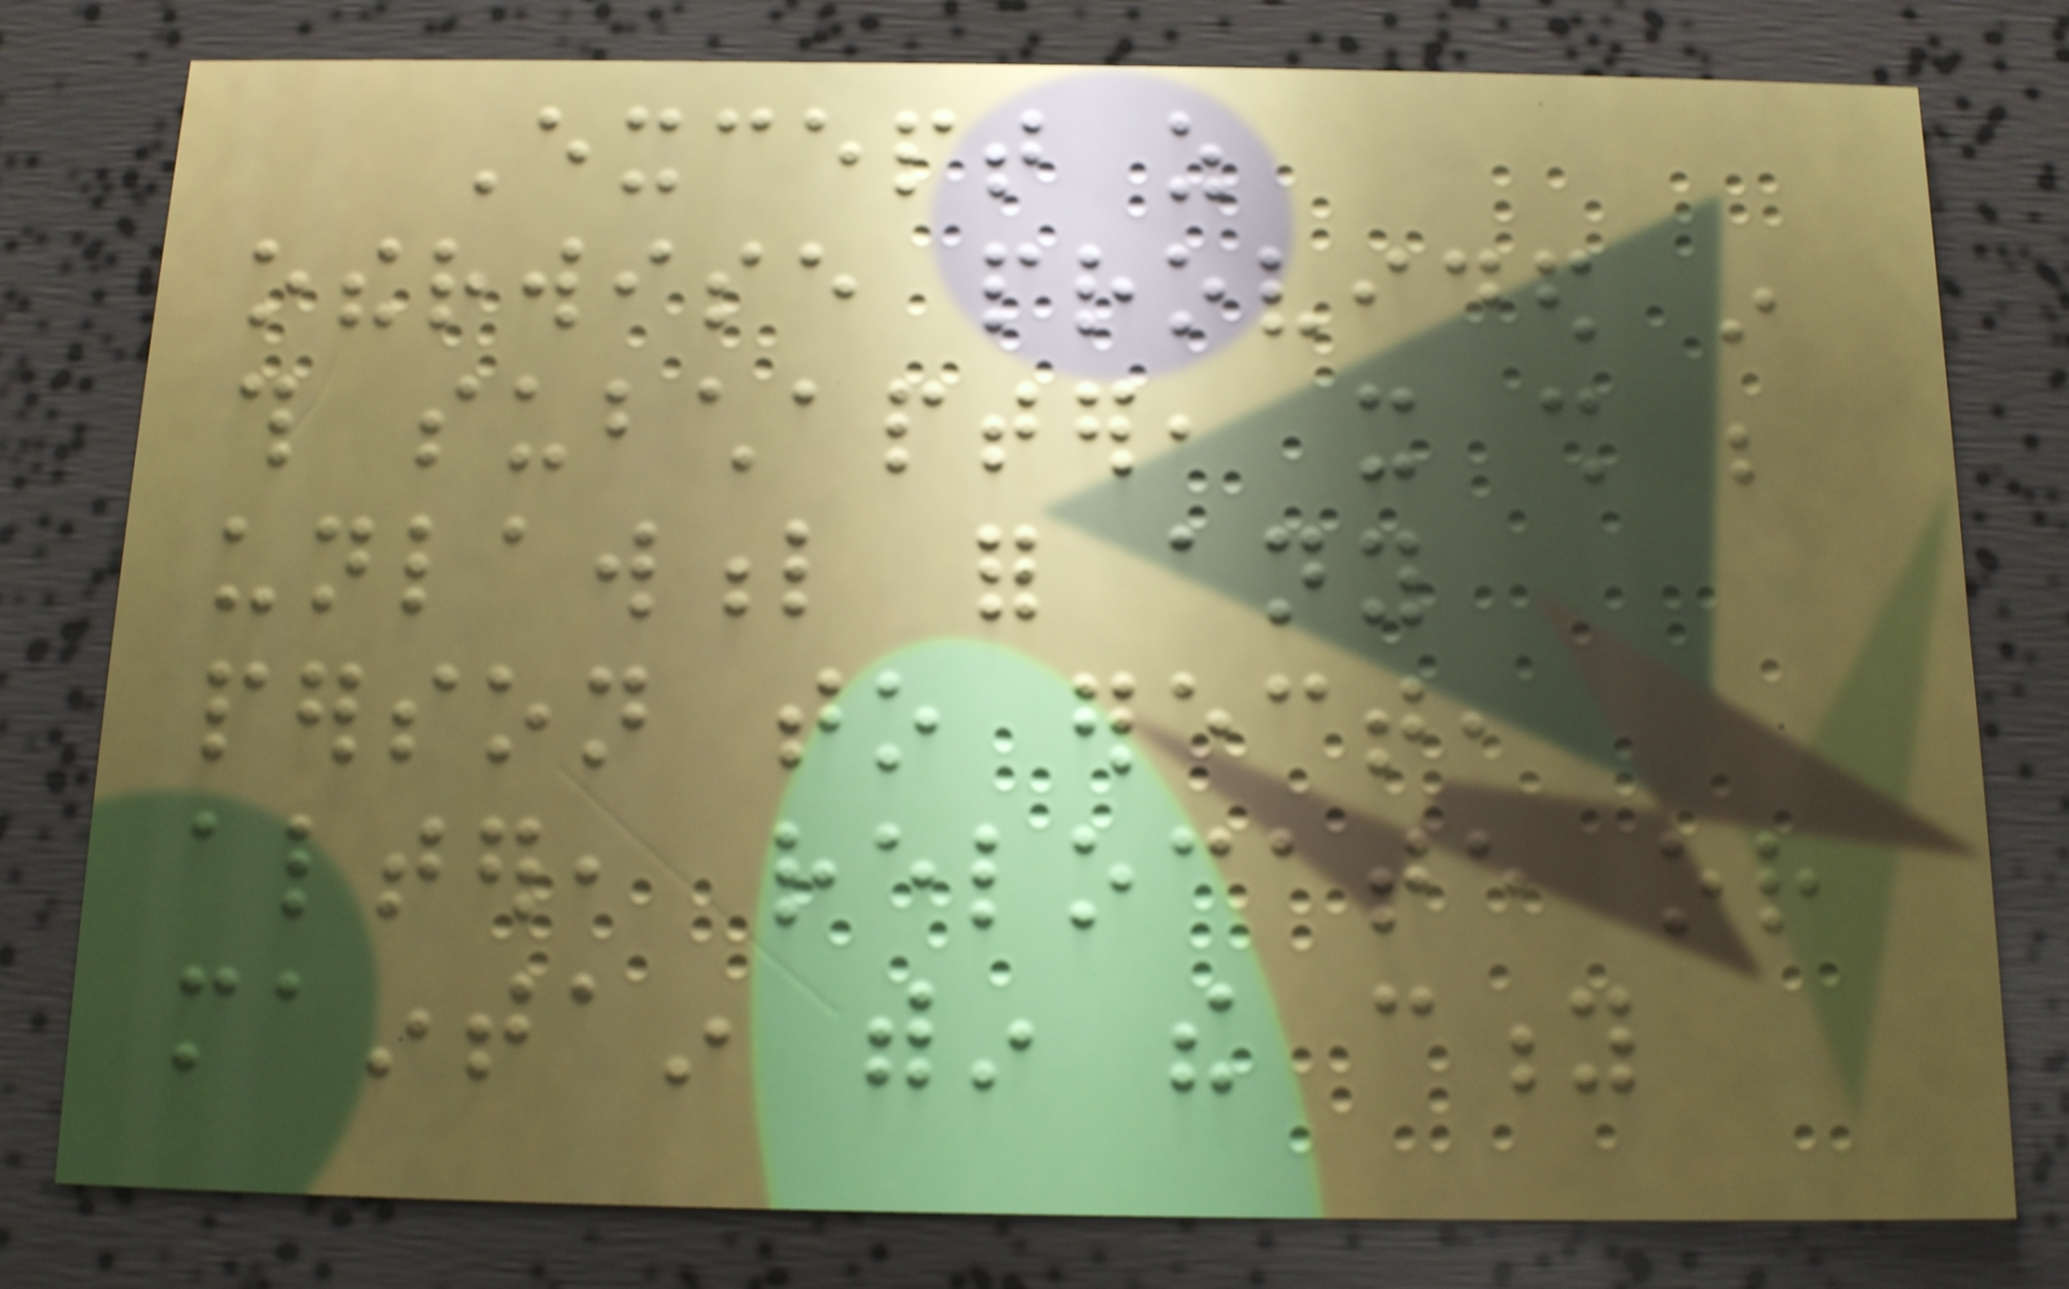Except as
otherwise provided in
this subchapter, it shall be
unlawful for any
person to erect,
alter, relocate or
maintain within the city
